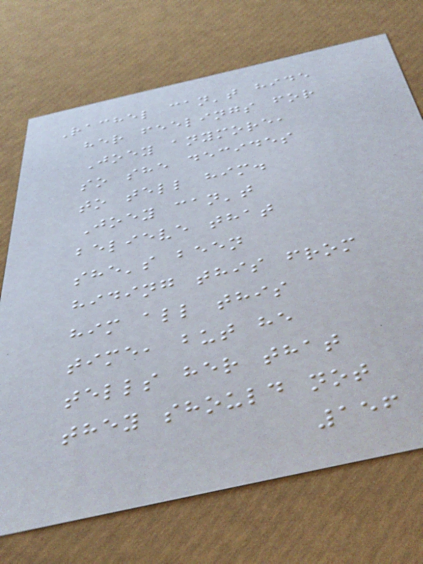Rachel can't hide
her feelings for
Joey anymore,
so she decides
to tell him.
Joey can't
believe that
she's been
hiding this from
him all this
time, but he
tells her that
they should not
156
